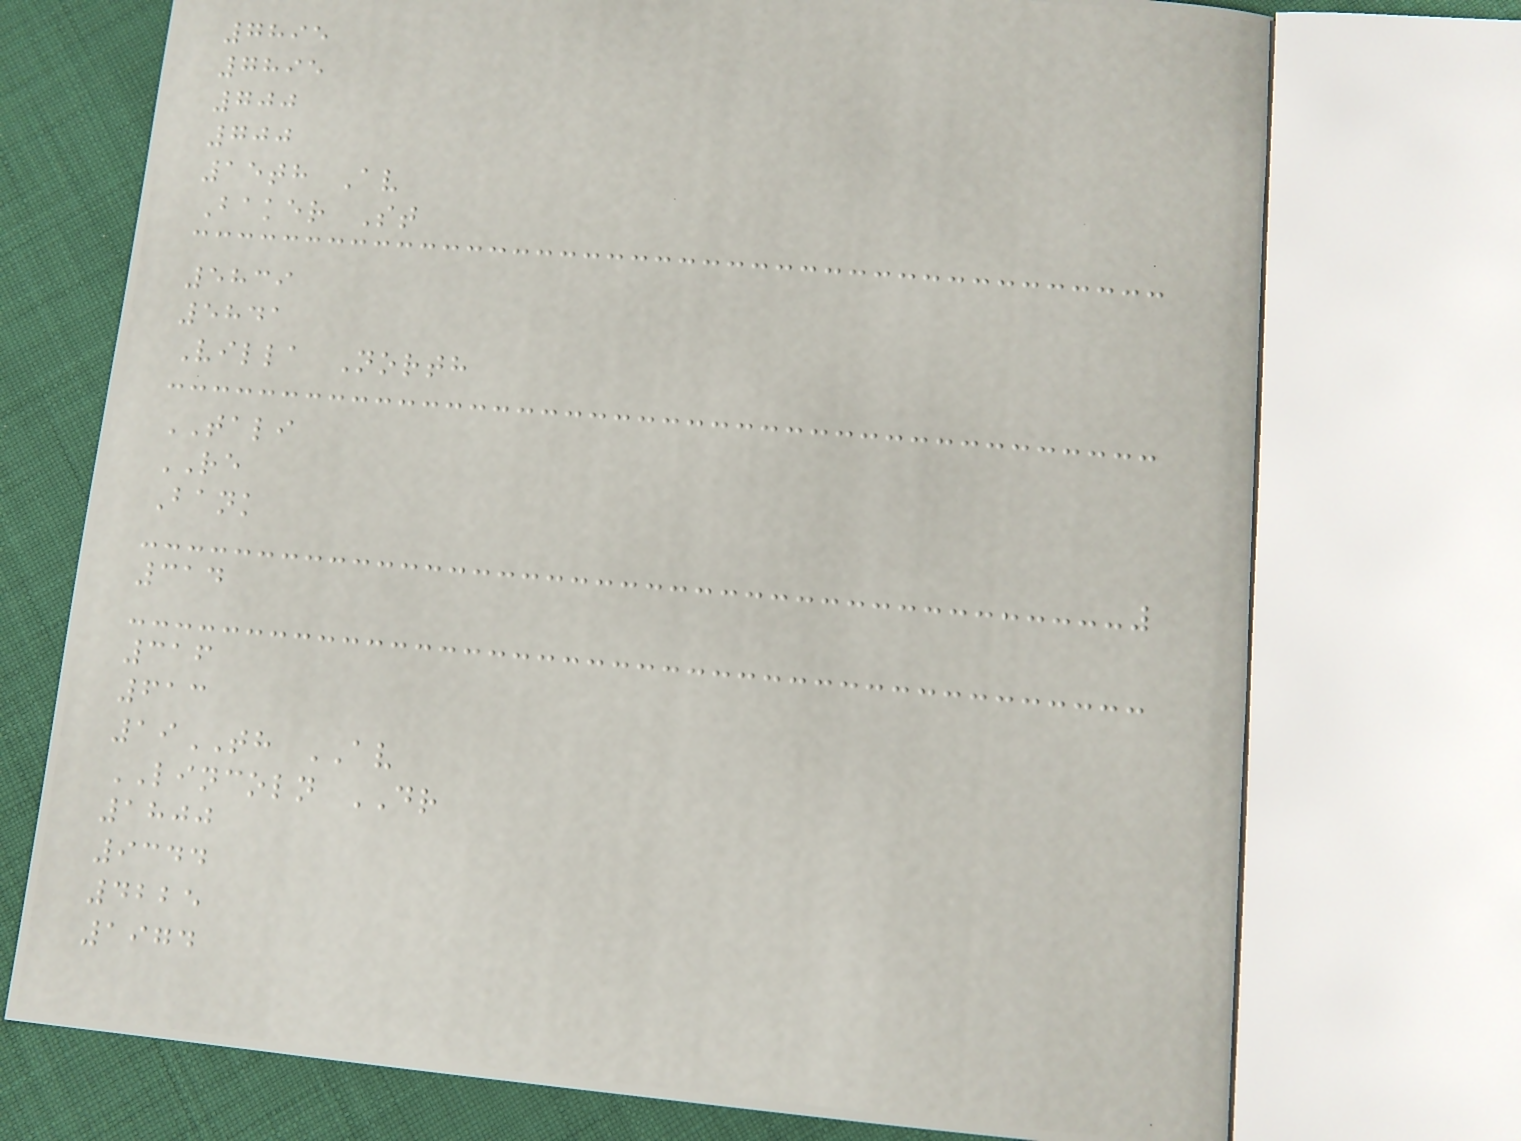7895
7895
700
700
15th Av
Baker St
5839
5841
Villa North
TALI
RE
Bank
314
316
613
19TH AV
LINCOLN DR
1800
9344
4225
1974
